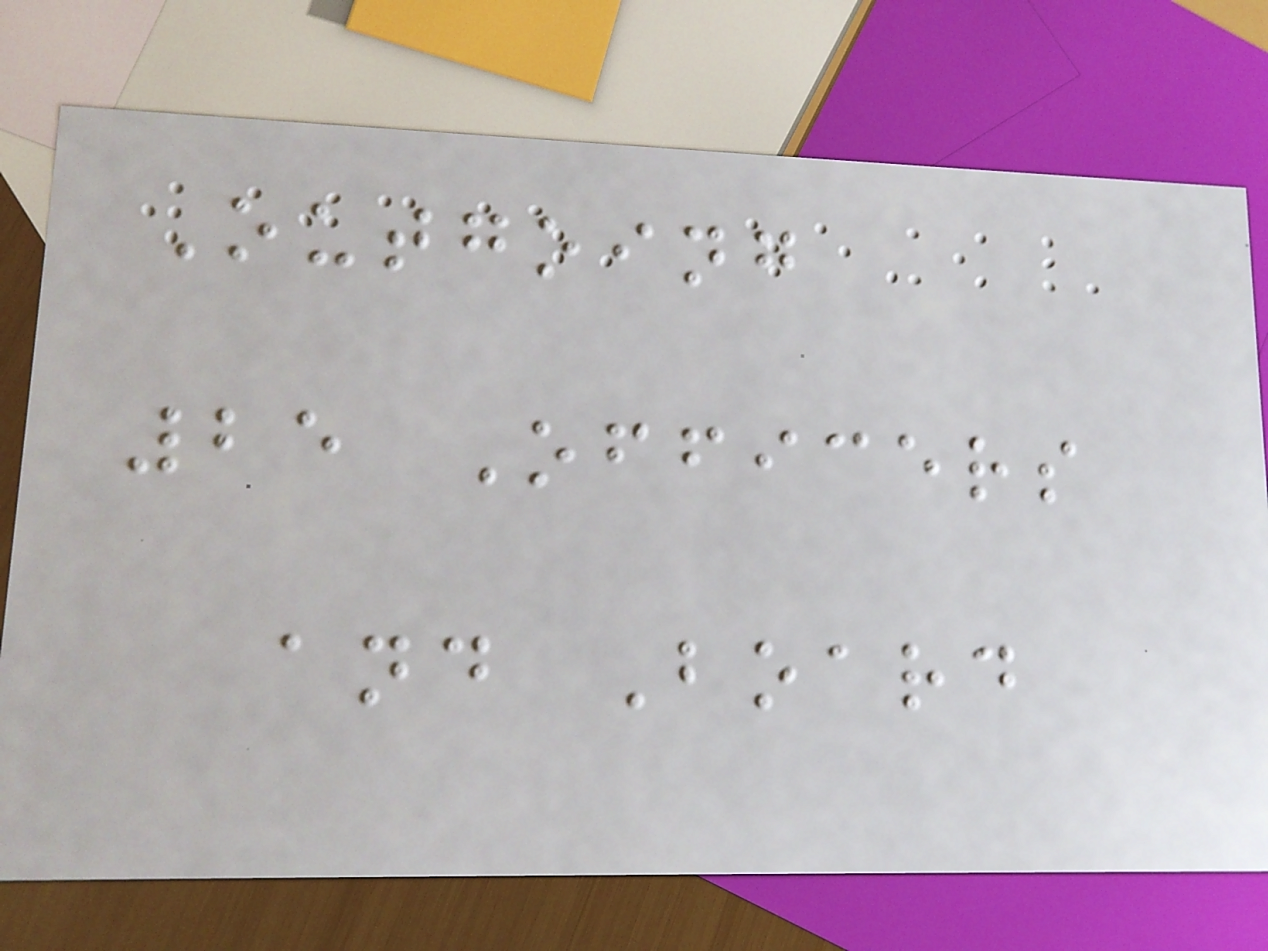Outgoing
25 Officers
and Board
